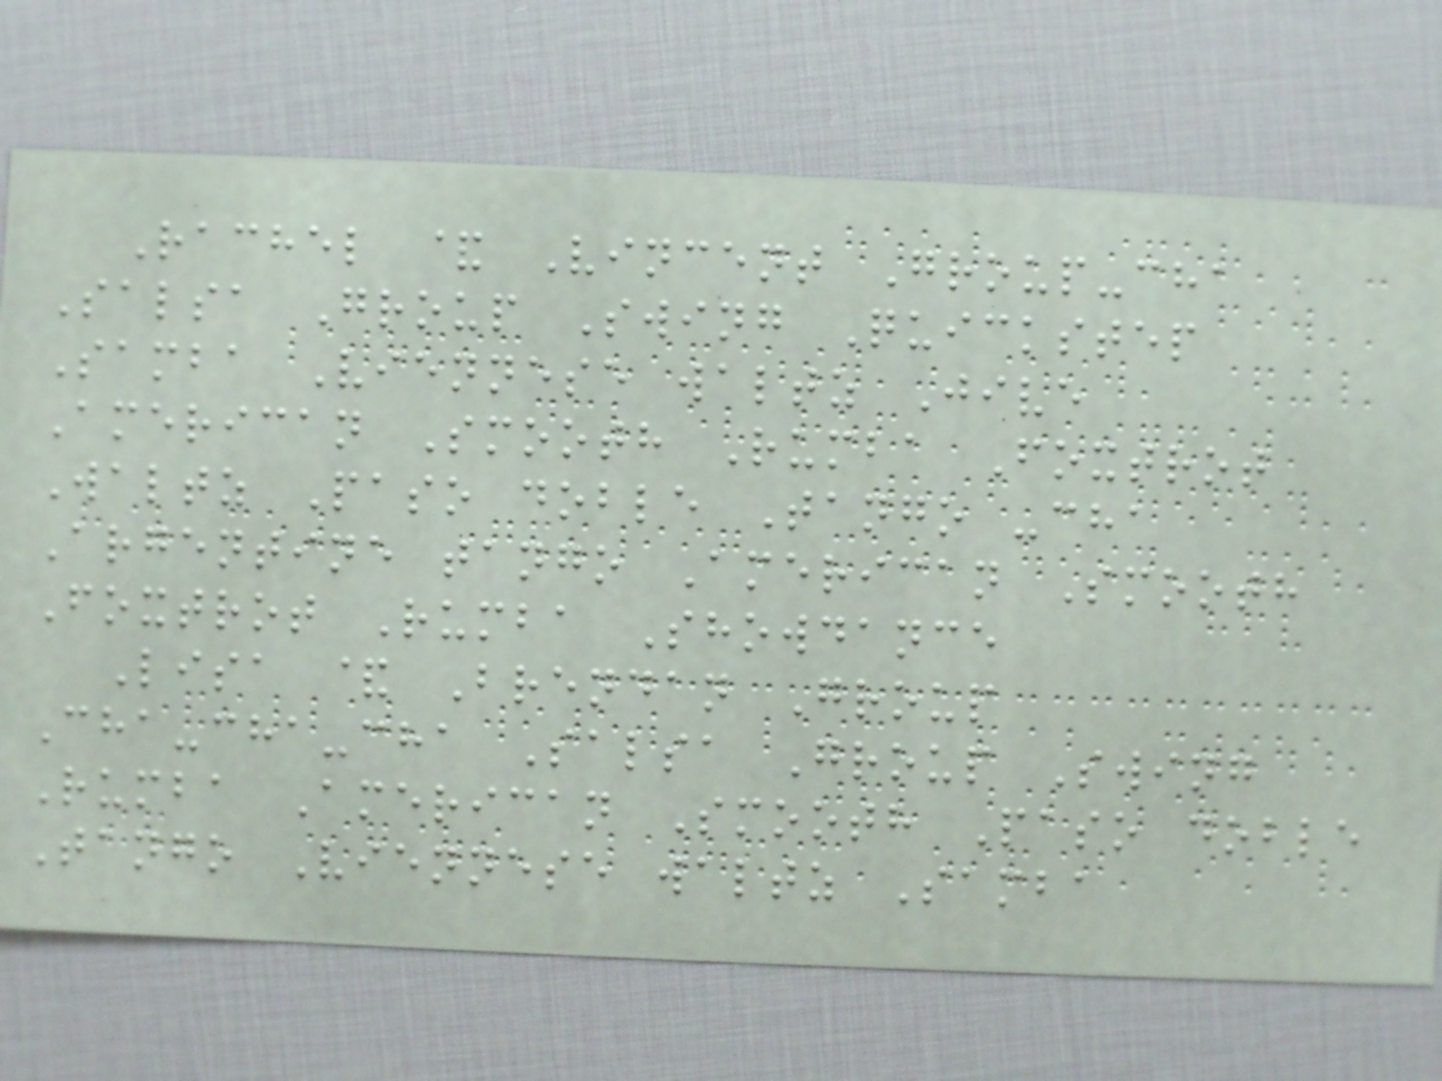Rachel & Vincent Group-cha
Salsa Group Swing Quickstep
Samba Viennese waltz Jive
American Smooth Rumba Foxtrot
Waltz Paso doble Tango -cha
Argentine tango American Smooth
Foxtrot Rumba Showdance
Lisa & Brendan Group
Cha-cha-cha Salsa Group Swing
Rumba American Smooth Paso doble
Tango Viennese waltz Samba
